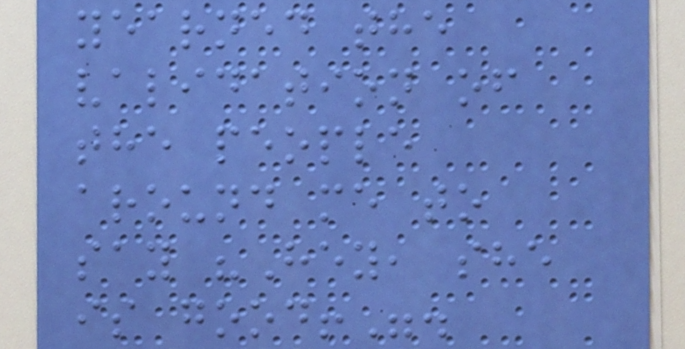yearned the
validation of
the people
around me to
say "Hey, she
is good!".
